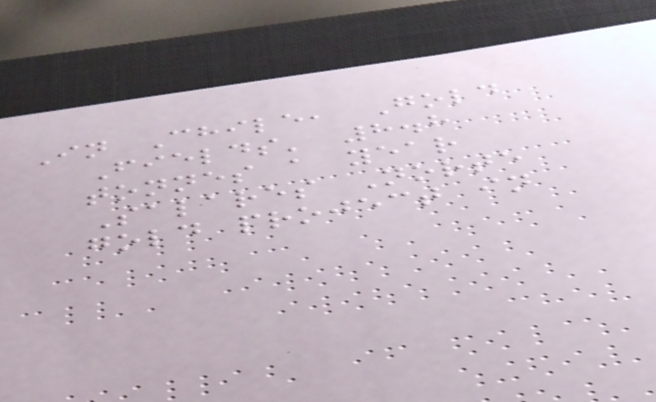In Chile, Gold
Fields' 8.8
tonnes a year
Salares Norte
gold project in
